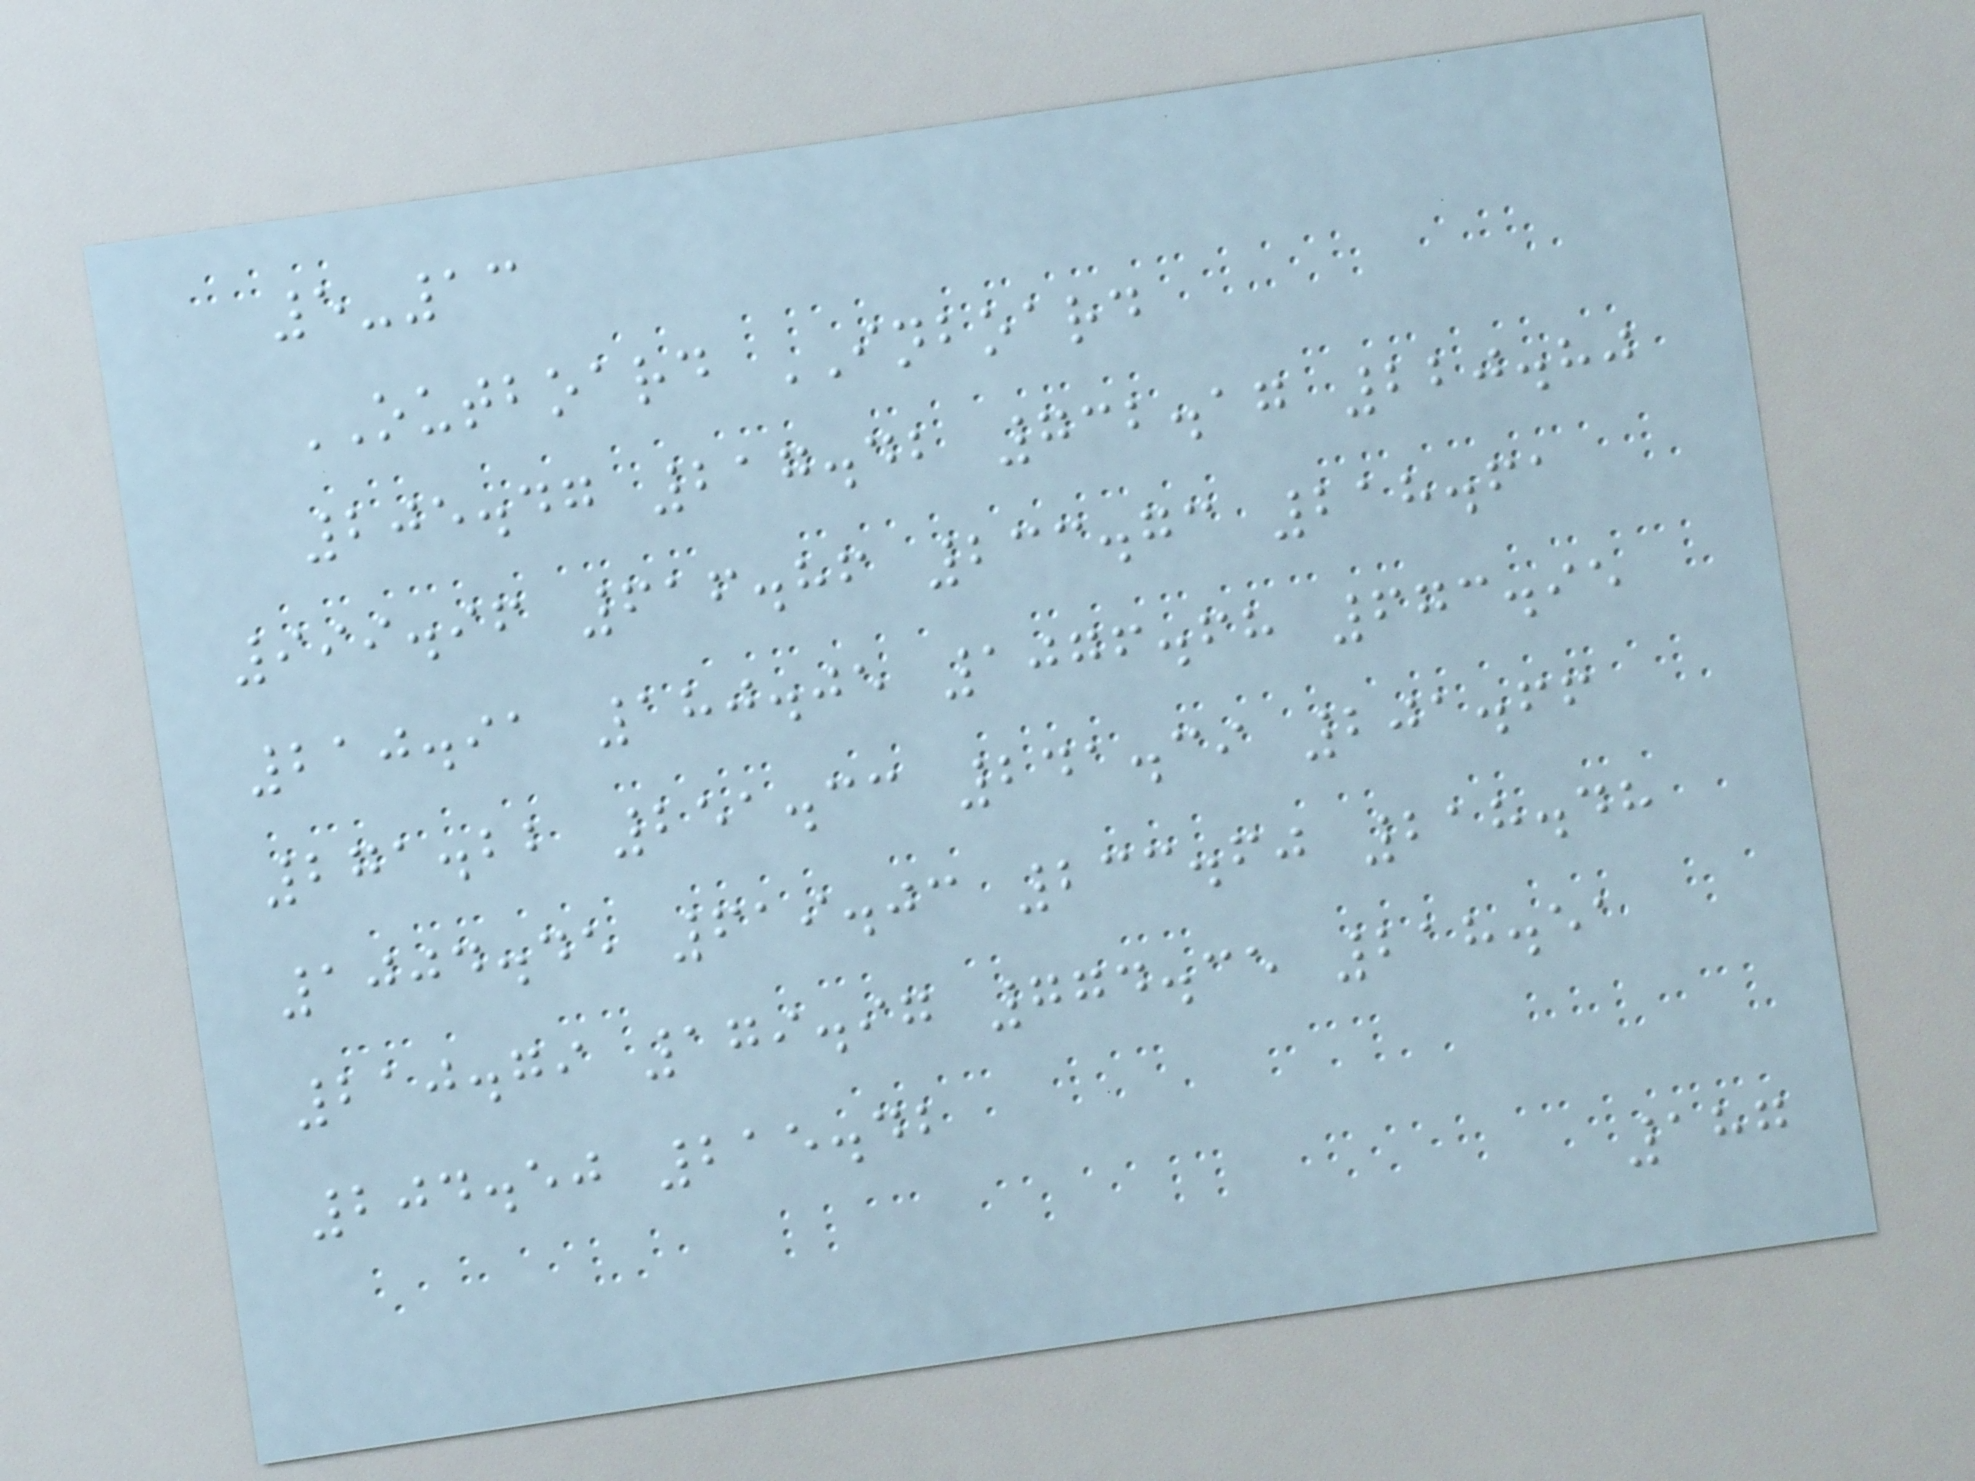5-13
OUTBOARD INBOARD
205.47 217.42 732.17 220.80
999.96 616.86 233.73 218.61
210.91 180.05 1076.68 673.95
271.22 251.33 241.39 201.66
1004.45 619.03 233.60 218.48
210.79 179.97 774.35 218.51
204.50 215.42
187
